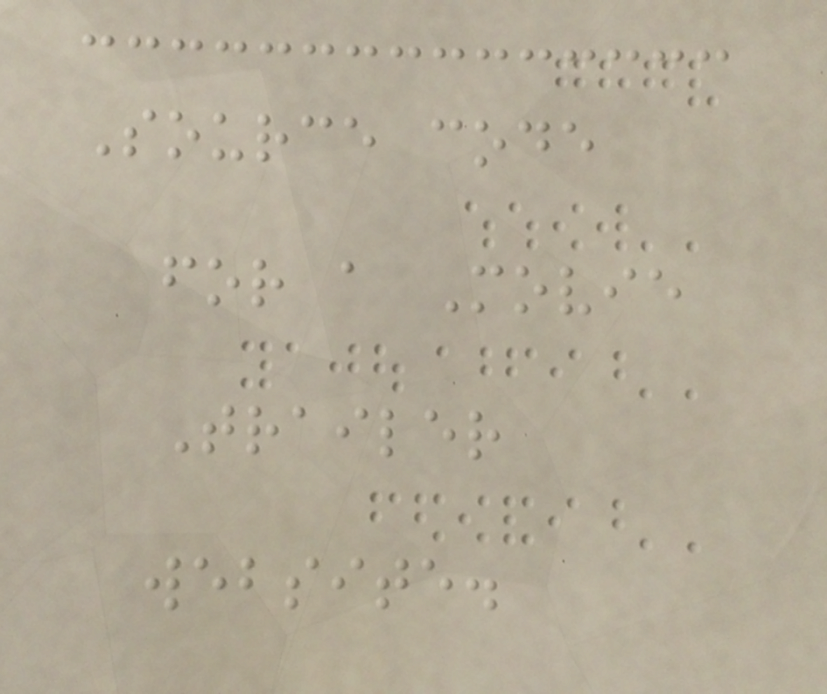Source code
for a Movie
Trailer
website.
